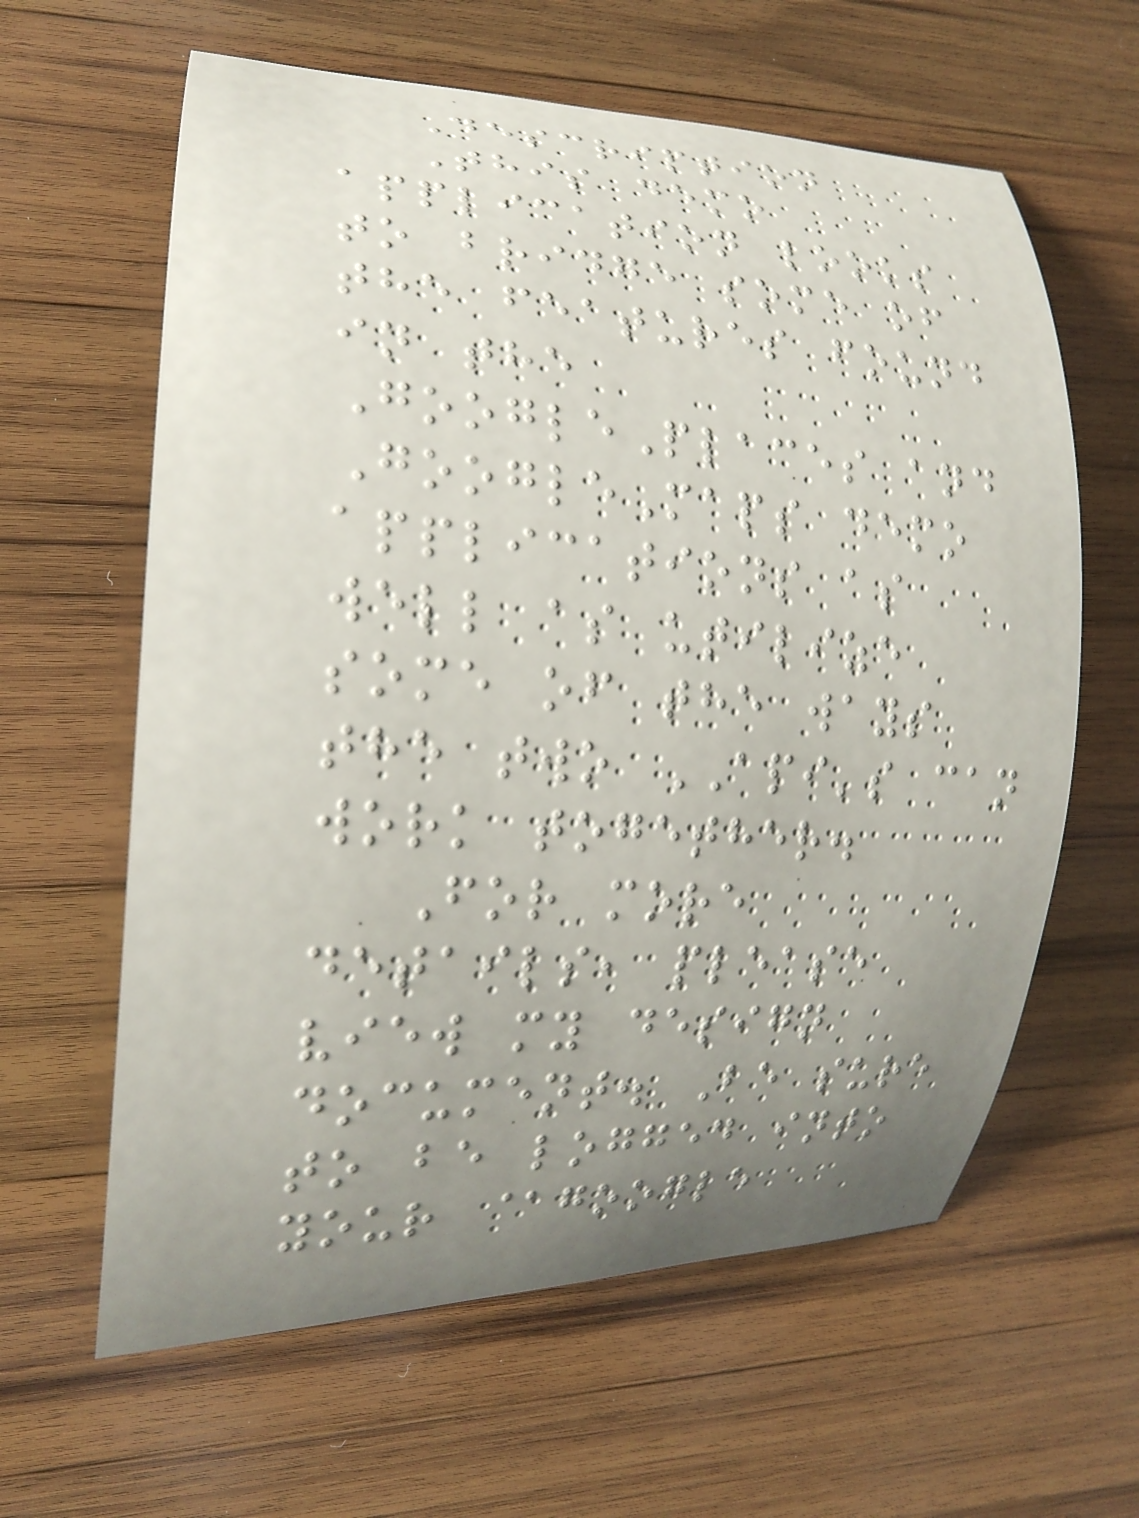Description
This demo
application looks
to bridge some of
the features found
in the
GooglePlaces and
GoogleMaps demo
applications as
well as utilize
some of the ways
the two API's can
work together.
For more
details, please
view my design
document. Be sure
to be logged into
your @google
